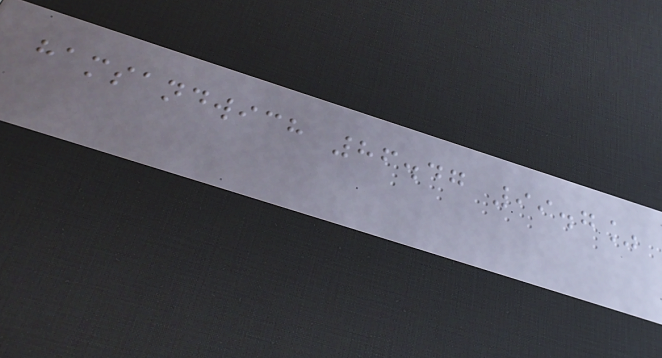hamsandwich 86.47 99.7%
